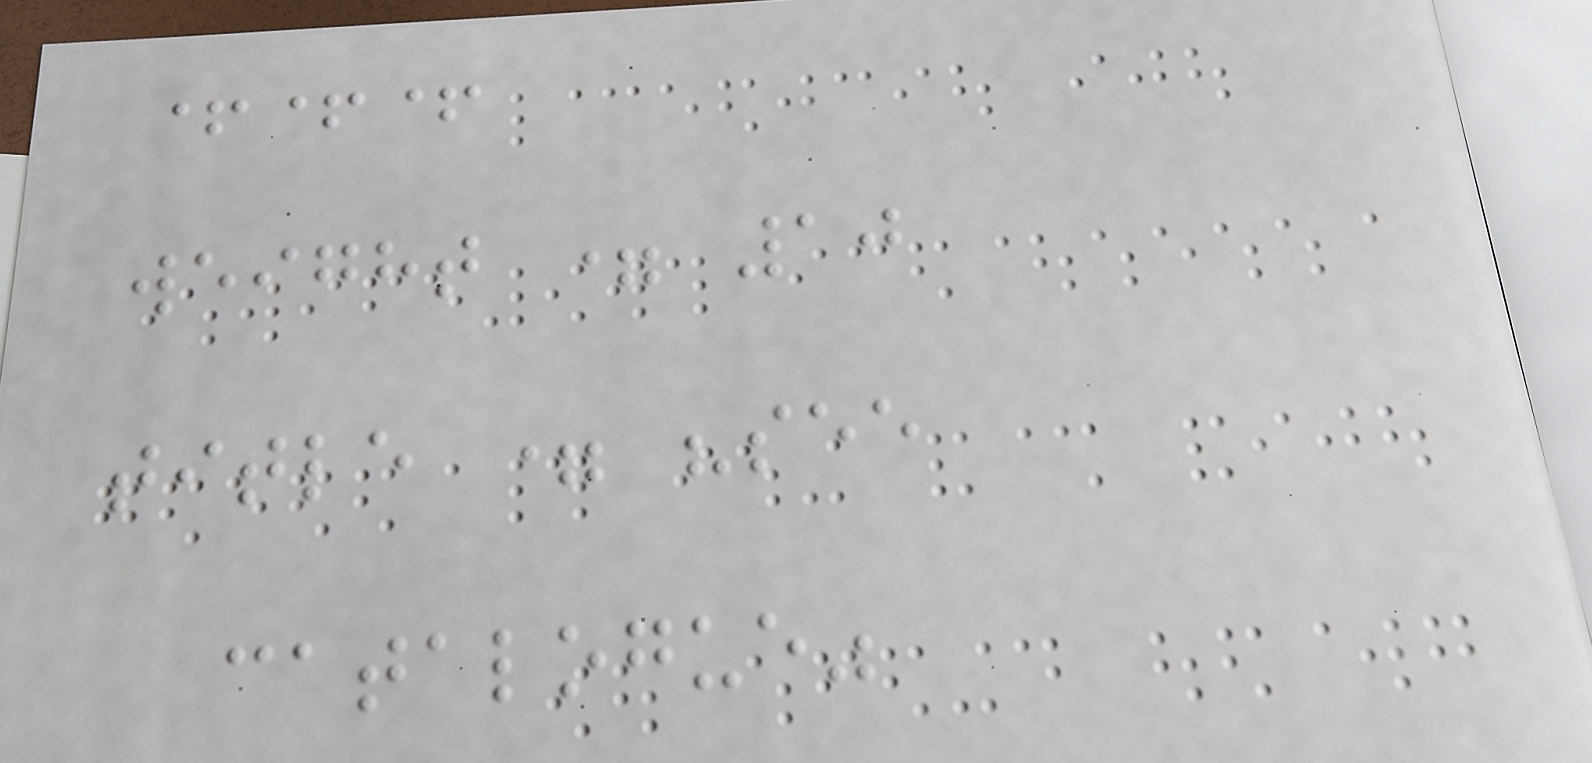+++
weight = 10
title = "see
catalogue"
